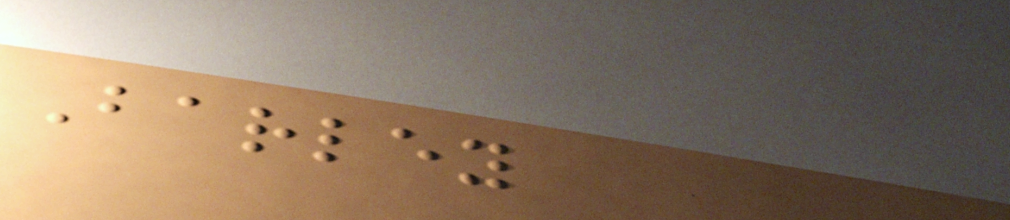Barley
